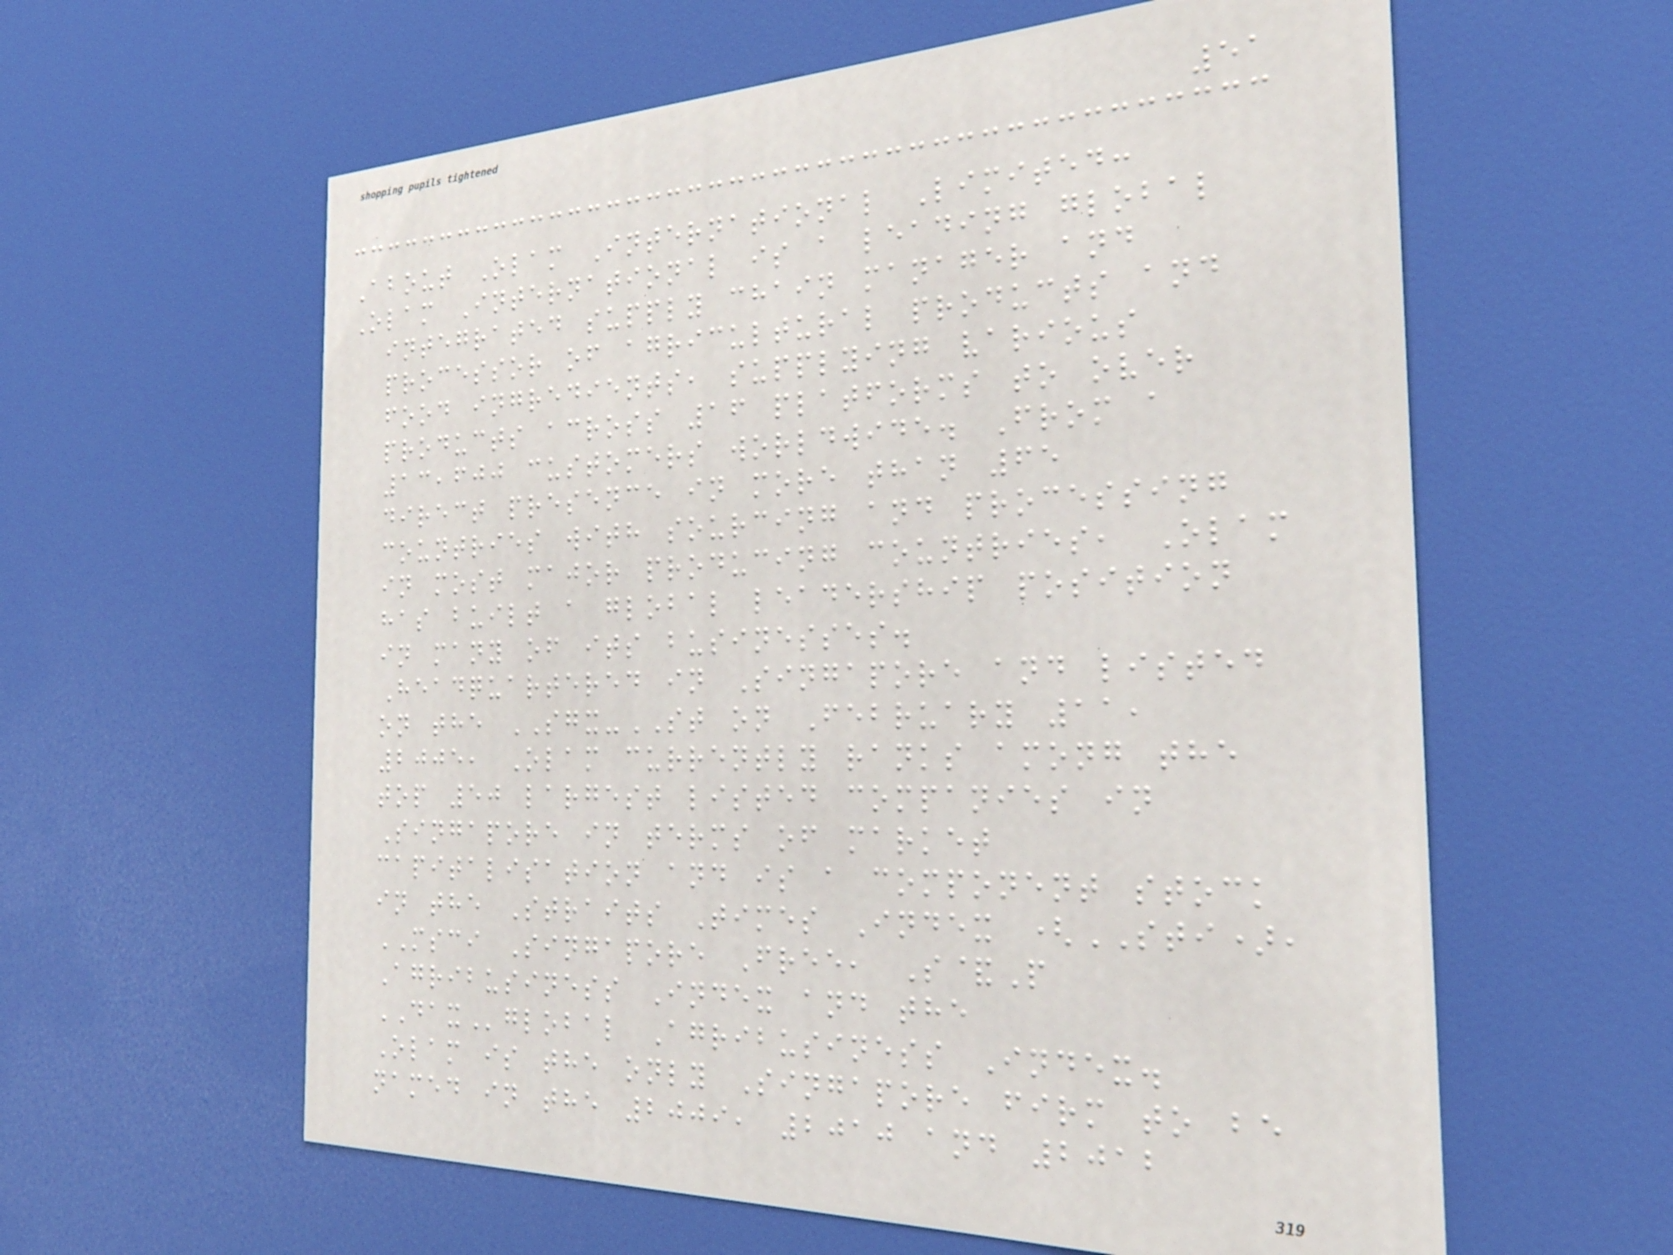51
About Olam International Limited:
Olam International is a leading global
integrated supply chain manager and
processor of agricultural products and
food ingredients, supplying various
products across 16 platforms to over
13,600 customers worldwide. From a
direct presence in more than 65
countries with sourcing and processing
in most major producing countries, Olam
has built a global leadership position
in many of its businesses.
Headquartered in Singapore and listed
on the SGX-ST on February 11,
2005, Olam currently ranks among the
top 50 largest listed companies in
Singapore in terms of market
capitalisation and is a component stock
in the Straits Times Index (STI),
MSCI Singapore Free, S&P
Agribusiness Index and the
DAXglobal Agribusiness Index.
Olam is the only Singapore firm to be
named in the 2009, 2010 and 2012
